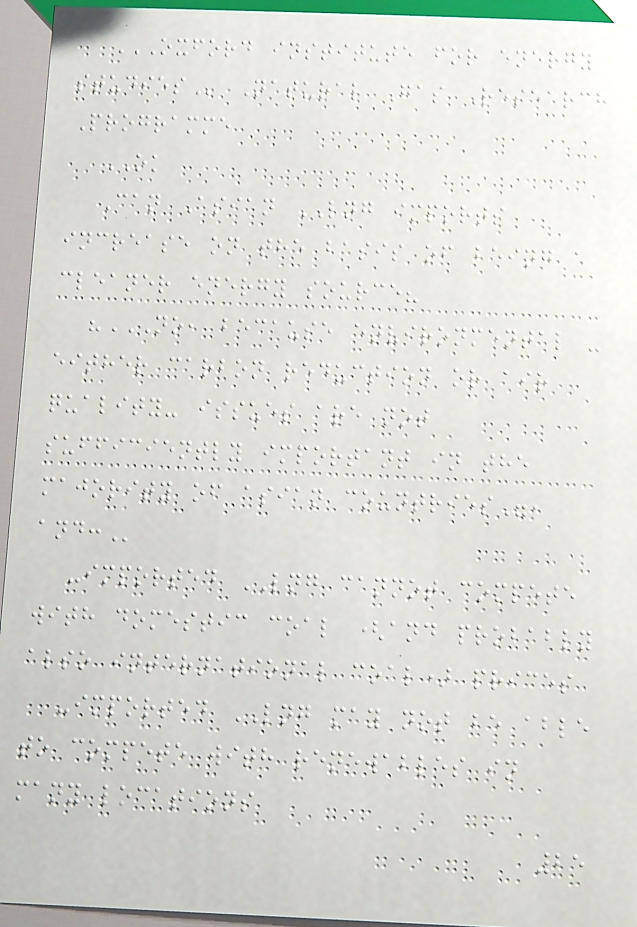OXFORD INSTITUTE FOR ENERGY
STUDIES Natural Gas Research
Programme
OK
Can Asian LNG imports
increase on the basis of being a
cleaner energy source?
"NO, BECAUSE ENVIRONMENTAL -
EITHER CARBON REDUCTION OR AIR
QUALITY- ISSUES ARE NOT
SUFFICIENTLY IMPORTANT IN THE
MAJORITY OF ASIAN COUNTRIES",
AND:
-imported LNG cannot compete
with domestic coal (and probably
also international coal) prices
-imported LNG may not be able
to compete with renewables in
many locations
25
